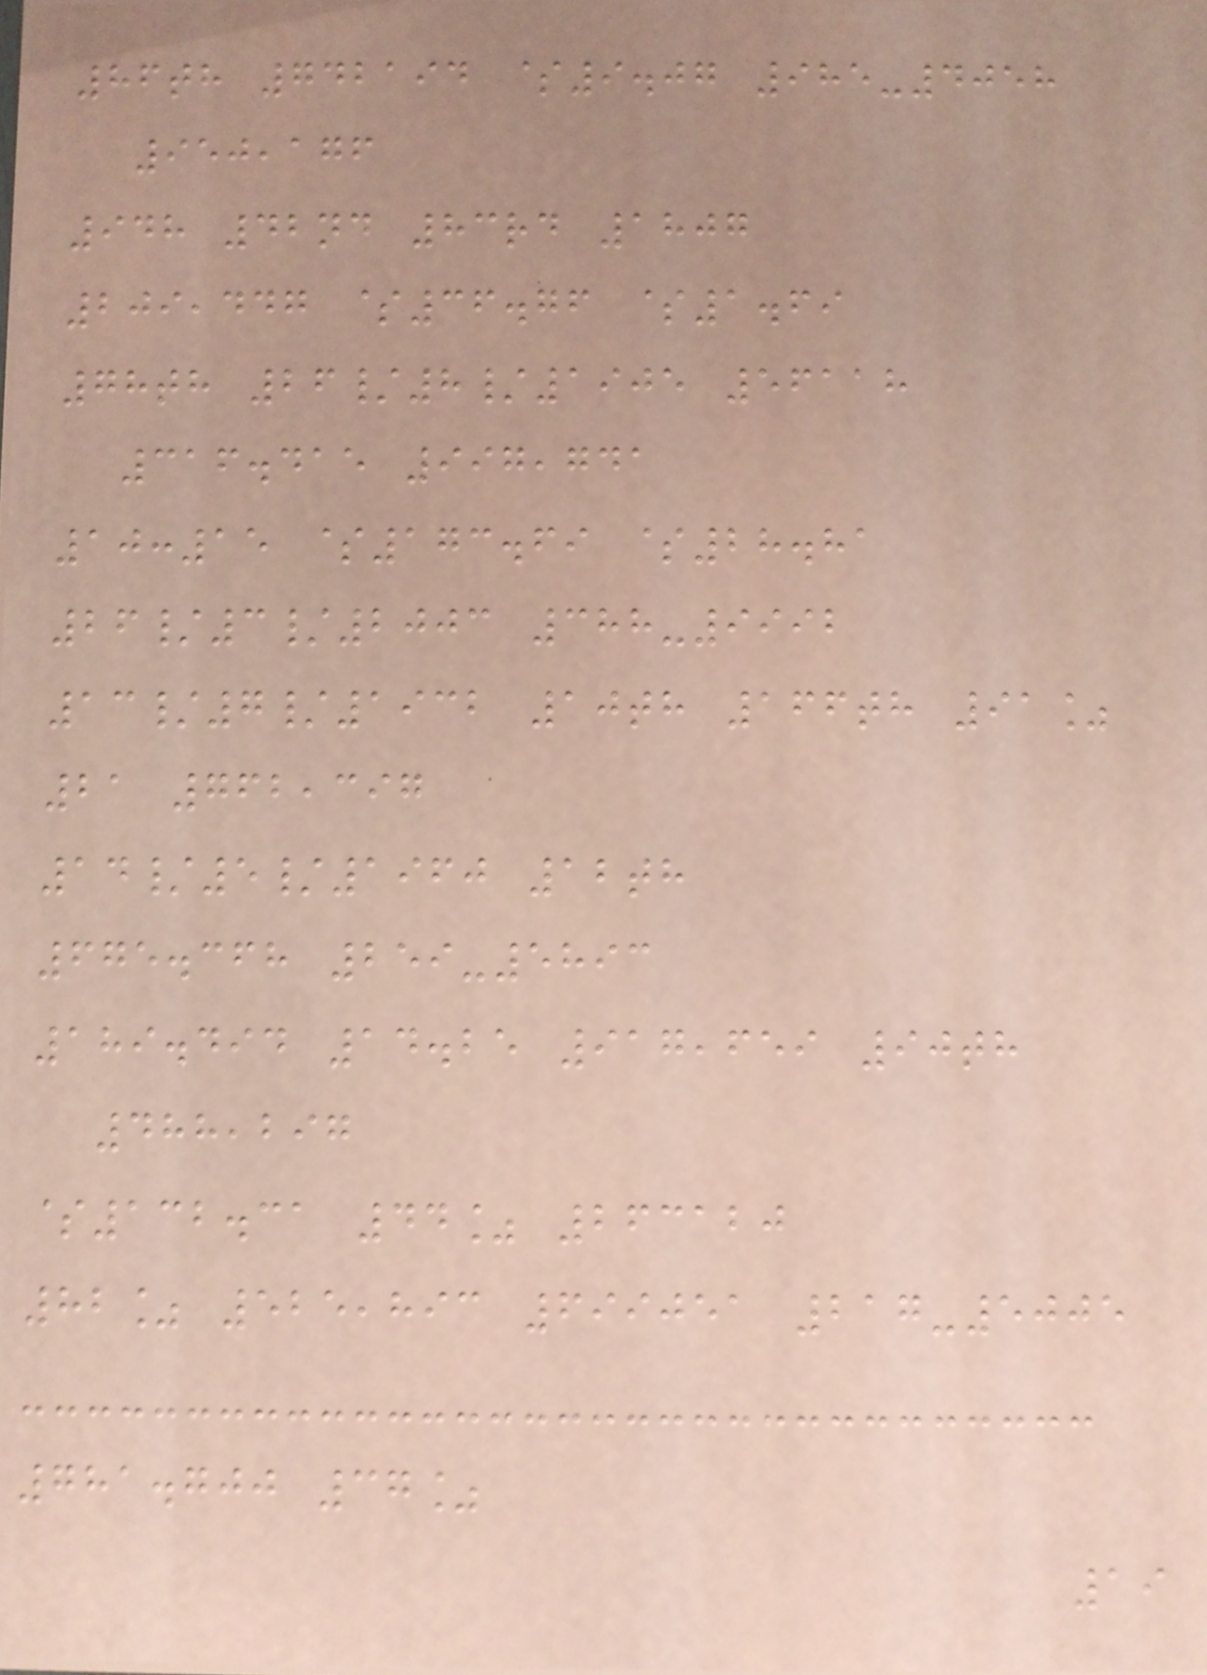86th 742194 $9.07 985-4058
950,176
948 42nd 83rd 1807
209,447 $36.76 $1.69
78th 26/8/1905 56118
316.415 997,741
10:15 $173.69 $28.81
26/3/2003 388-9992
13/7/1932 10th 166th 91%
21 762,397
14/5/1960 12th
675.368 259-5893
189.494 14.25 917,659 90th
488,297
$132.31 44% 263120
82% 525,893 699051 217-5005
781.700 37%
19
